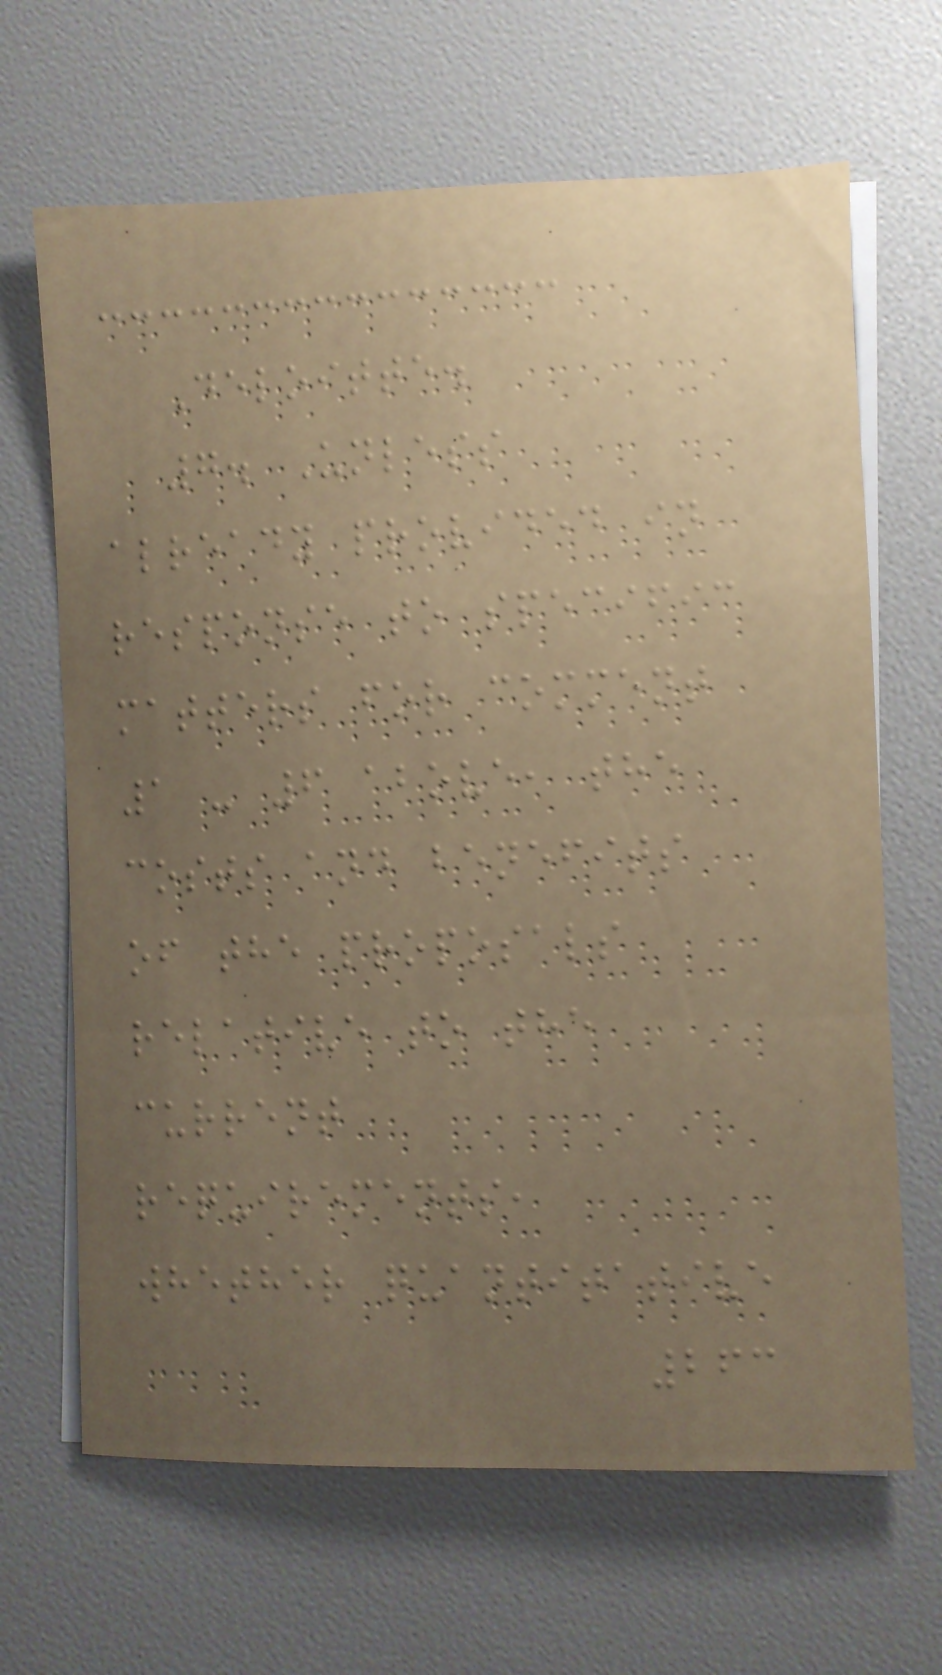Deloitte.
7. Unless
already provided in
response to specific
matters for comment
1 - 6 above, the
costs and benefits
of the proposals
relative to the
current
requirements,
whether quantitative
263
